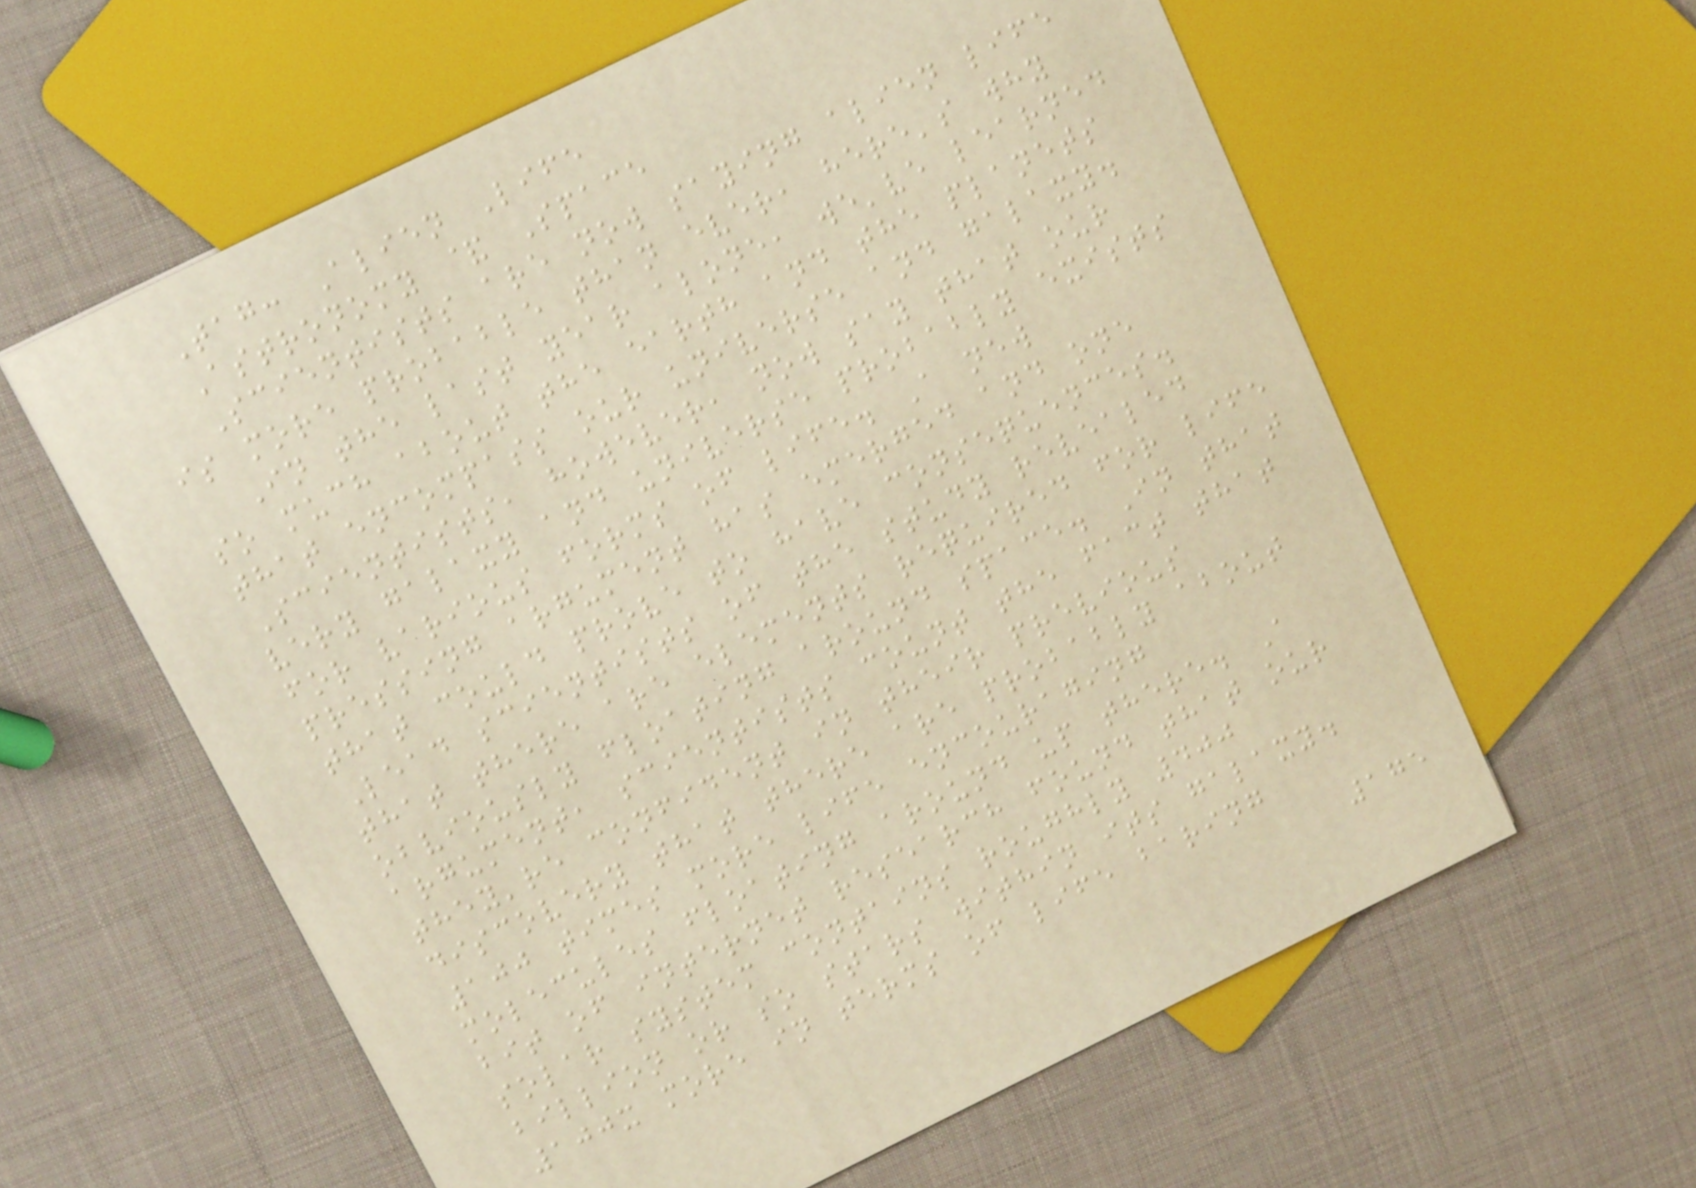Tag: Alien Life
Astronomy & Space
Scientists are now saying alien life
is more probable than ever, here's why
In the last year alone, we've learned
so much about the earth and the planets
that encompass our universe and galaxy.
Scientists, however, now say that our
very galaxy and universe probably exists
for various forms of life. A new
pressing argument has emerged and one
that could prove to have consequences.
Lead scientists of the study revealed
that there are elements required for life
obviously floating around space. In that
argument, scientists count the fact that
they're confident in their previous
discovery that there are probably about
100 times more life encouraging
molecules floating around up there. A
bit of internet research found that our
solar system contains roughly 400
billion or so stars within its galaxy.
100x more in terms of life baring
175
